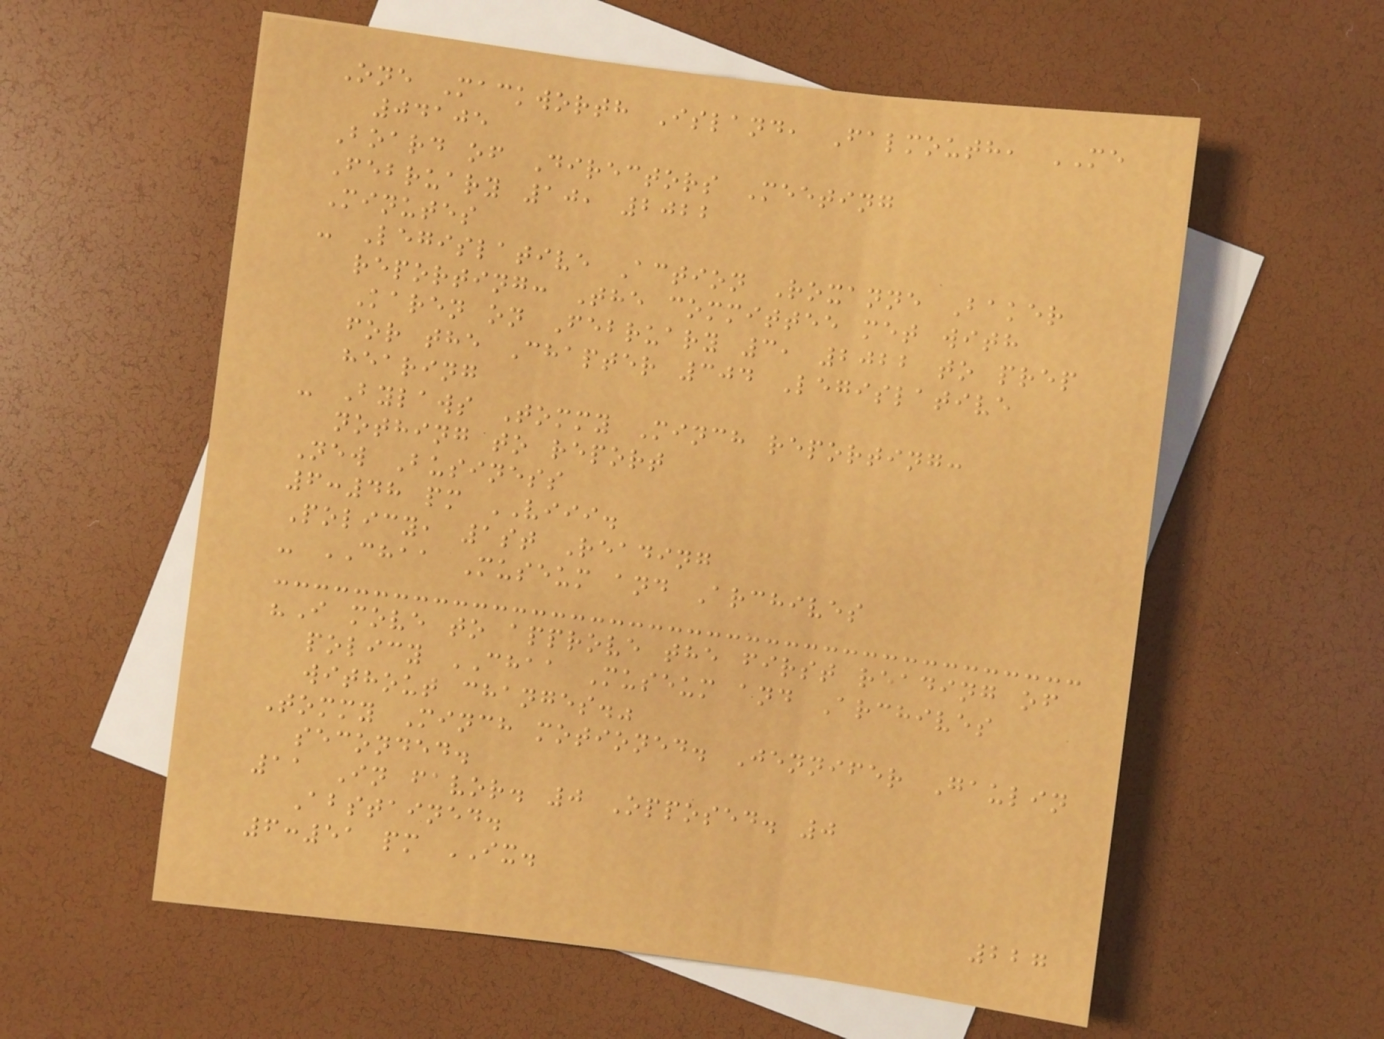One Mackworth Island, Falmouth, ME
04105
Board of Directors Meeting
February 10, 2022
Minutes
- Legislative Action Roxanne Baker
reporting: The committee met with
Karen on February 3, 2022 to prep
for the Chapter 304 Legislative
hearing
- Bylaws Tommy Minch reporting:
nothing to report
New Business
6:48 pm VIII.
Policy, 1st Reading
- CHAA Museum and Archives
"I move to approve the first reading of
policy CHAA Museum and Archives
without changes."
Tommy Minch motioned. Jennifer Gaulin
seconded.
11 In favor. 0 Opposed. 0
Abstained.
6:51 pm IX.
227
